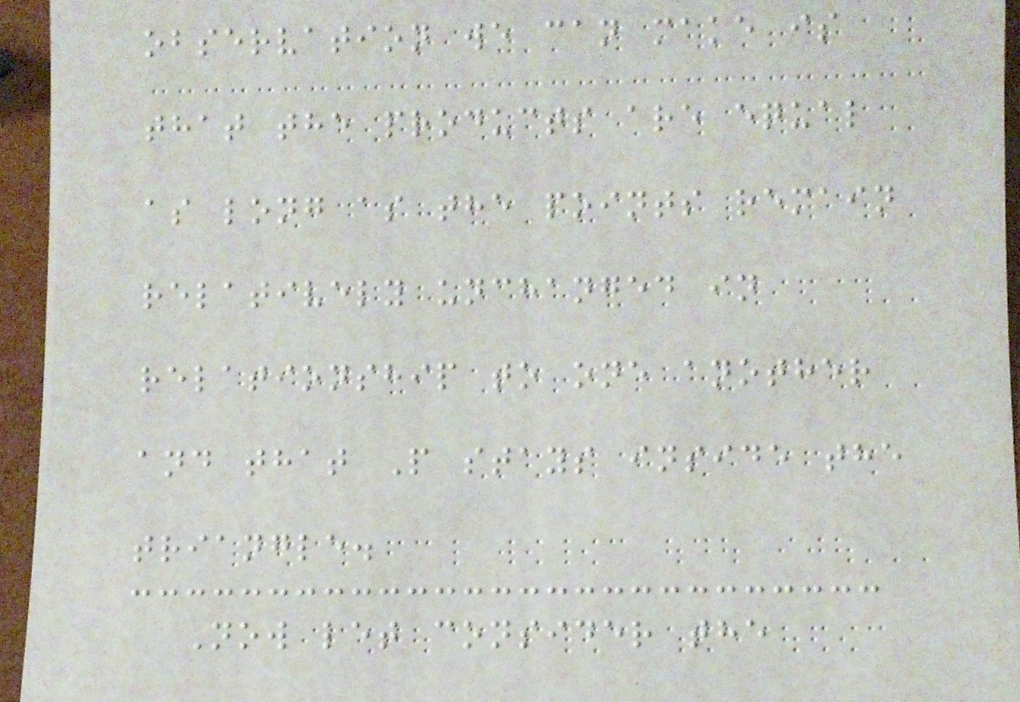observation we can make is
that the products are equal
as long as the points remain
relatively unchanged in
relationship to one another
and that P stays inside the
triangle.
Now let consider the
